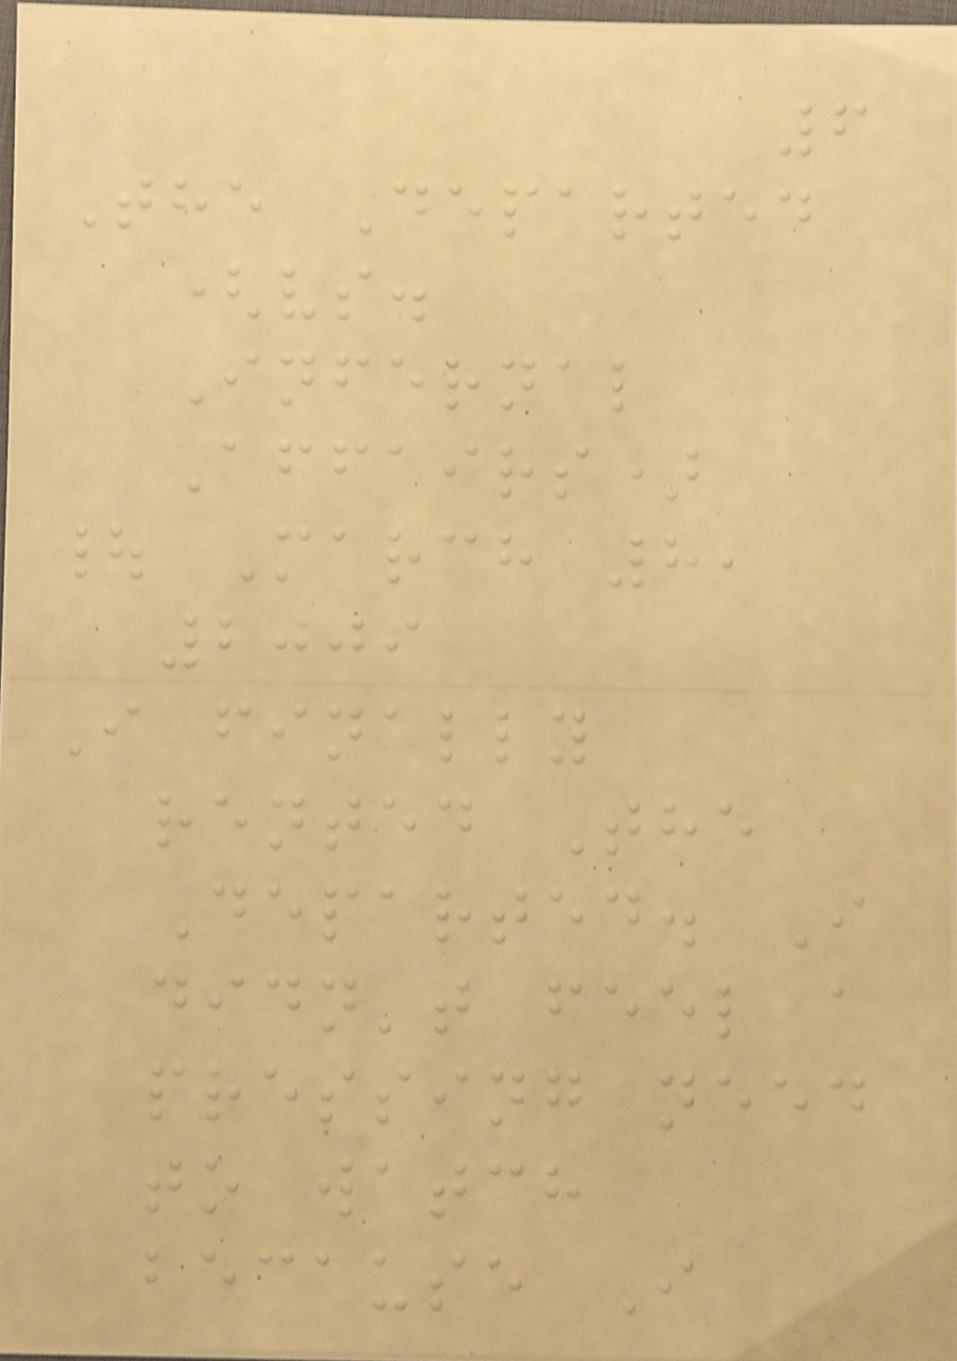6
The Departed
(vs.
Infernal
Affairs)
| March 8,
2009
I finally
rented The
Departed. I
didn't feel a
pressing need
to watch
because I
